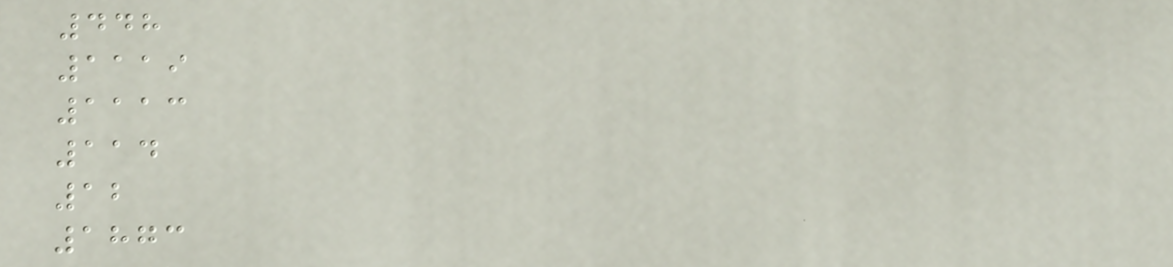448
1119
1113
114
12
1873
